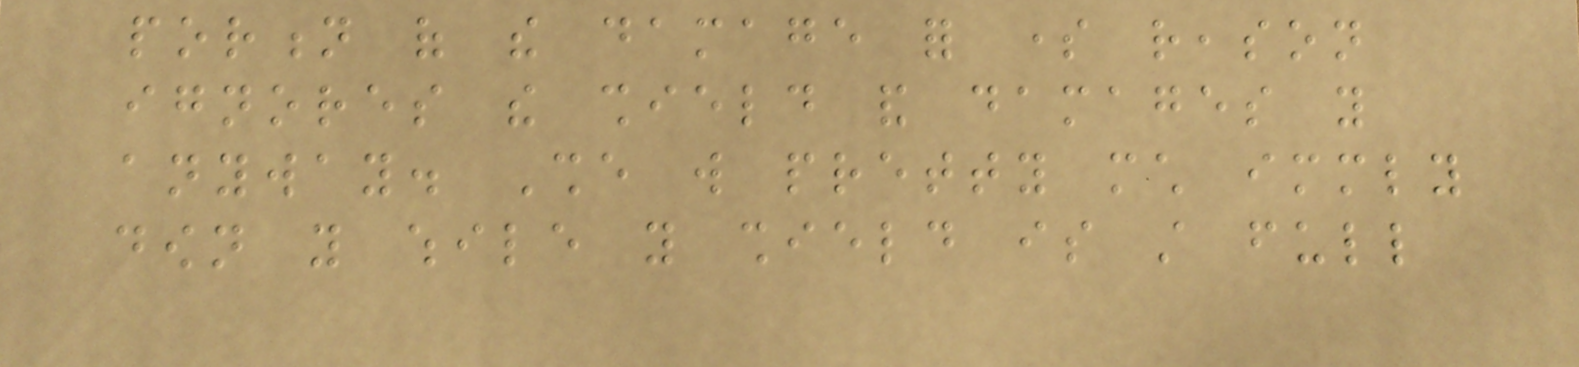portion of the damage for some reason
ignores the shield and damages you
anyway. She will pretty much immediately
down you while you shield is still full
